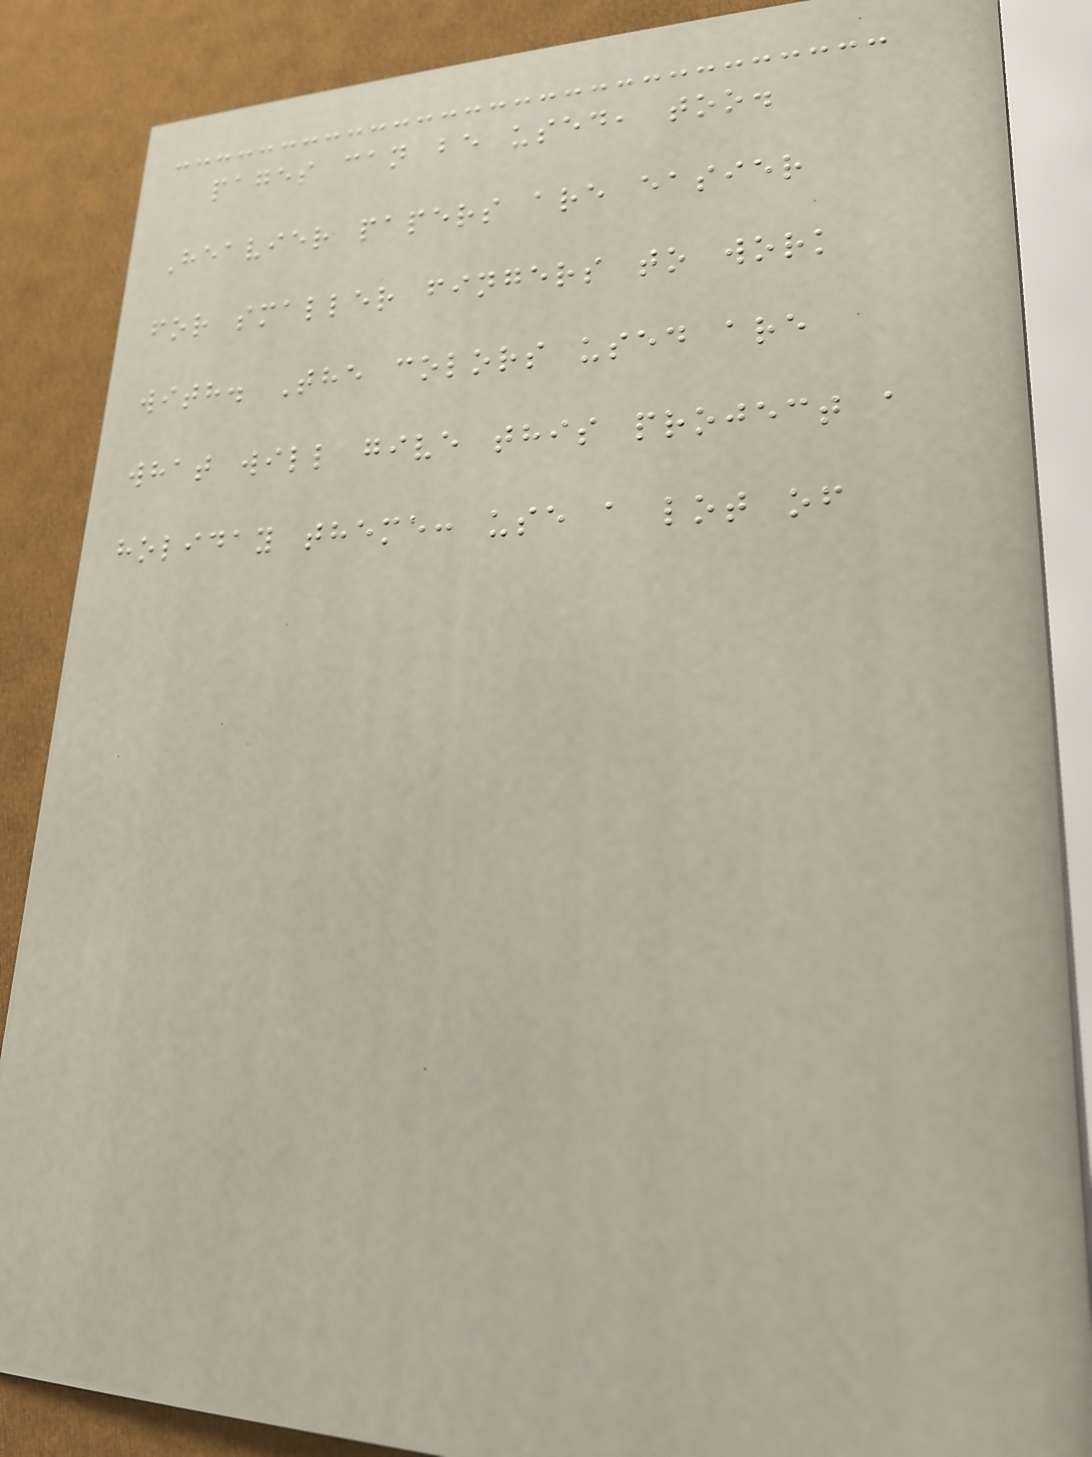pages can be used, too.
Heavier papers are easier
for smaller fingers to work
with. The colors used are
what will give this project a
holiday theme: use a lot of
